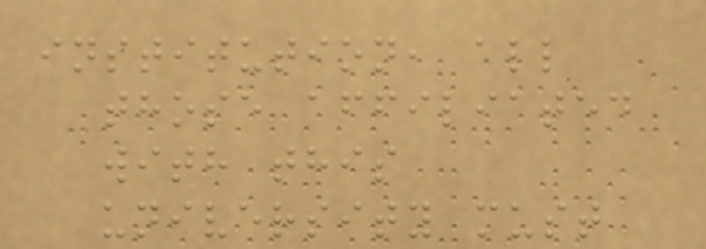institution, all
those affiliated
with this
university must
